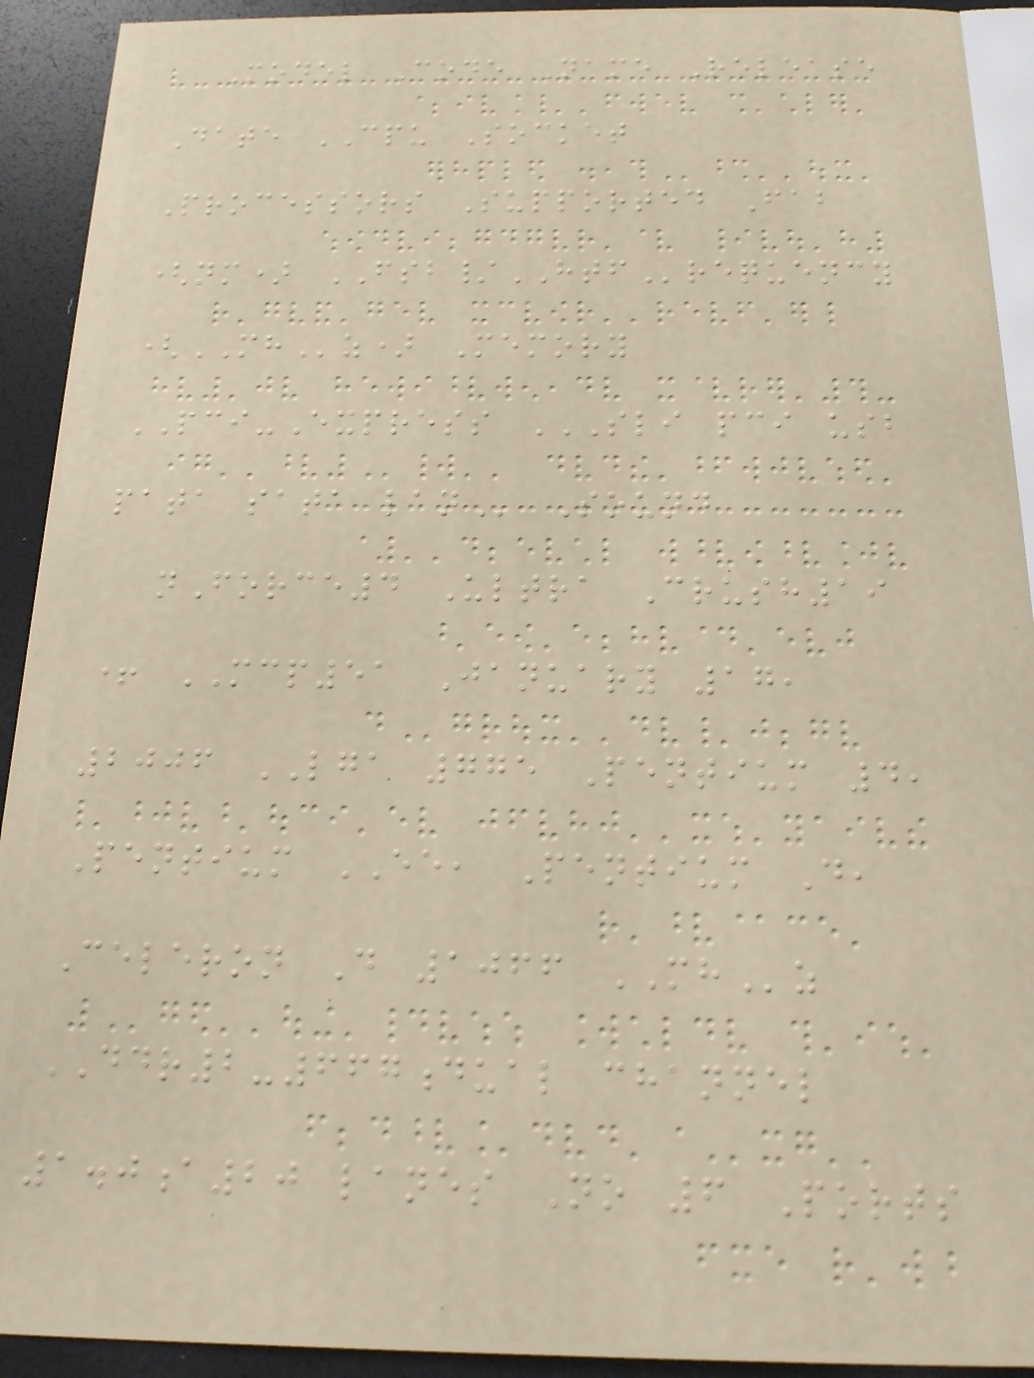Model Code Name Release
Date CPU Socket
Processors Supported Fab
(nm) FSB/HTFrequency
(MHz) Memory
PCI-Express SLI PCI USB
PATA SATA LAN Sound
nForce4 Ultra Crush19
+ MCP51 January 17,
2006 LGA 775 Pentium 4,
Pentium EE, Pentium D,
Celeron D 1066 MHz
DDR2-667dual channel
1.0a20 lanes No 6 Ports
